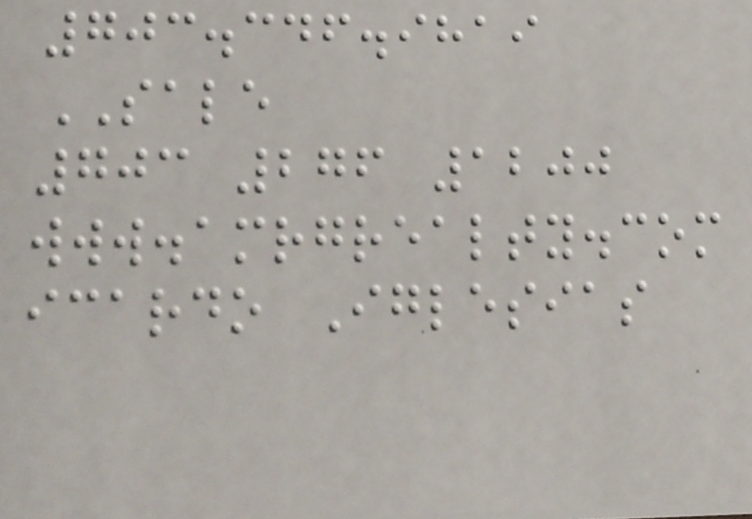703.346.9819
SALE
703 276 1200
www.amrgrealty.com
icardo Iglesias
